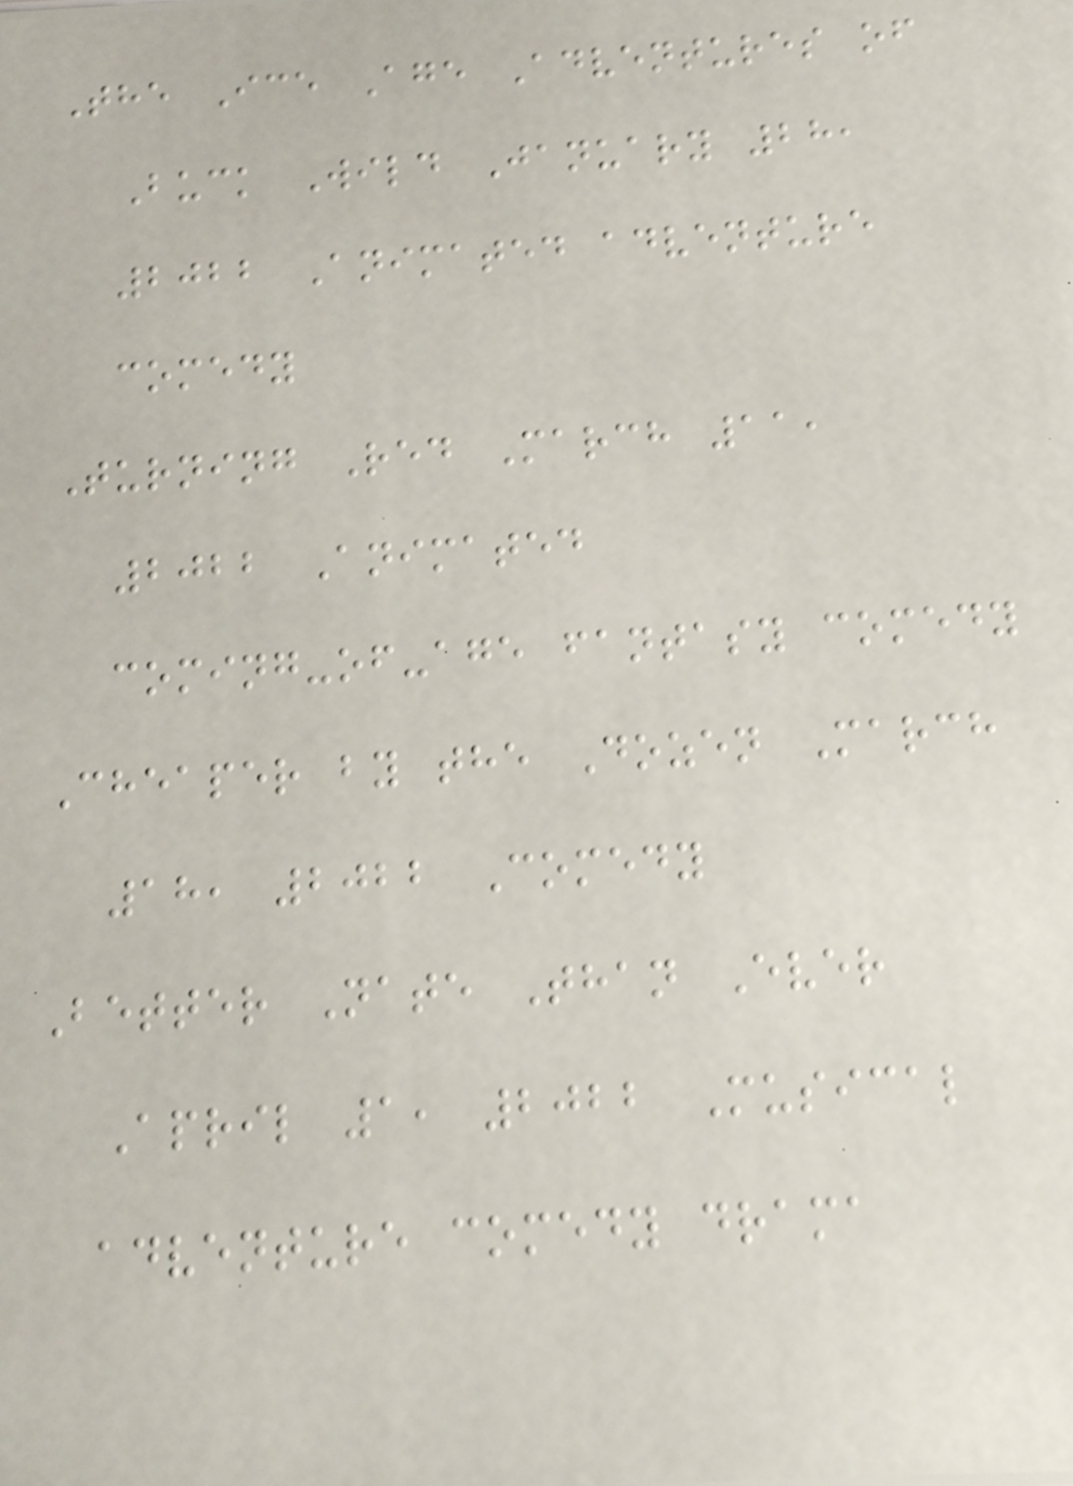The Ice Age Adventures of
Buck Wild January 28,
2022 Animated adventure
comedy
Turning Red March 11,
2022 Animated
coming-of-age fantasy comedy
Cheaper by the Dozen March
18, 2022 Comedy
Better Nate Than Ever
April 1, 2022 Musical
adventure comedy drama
